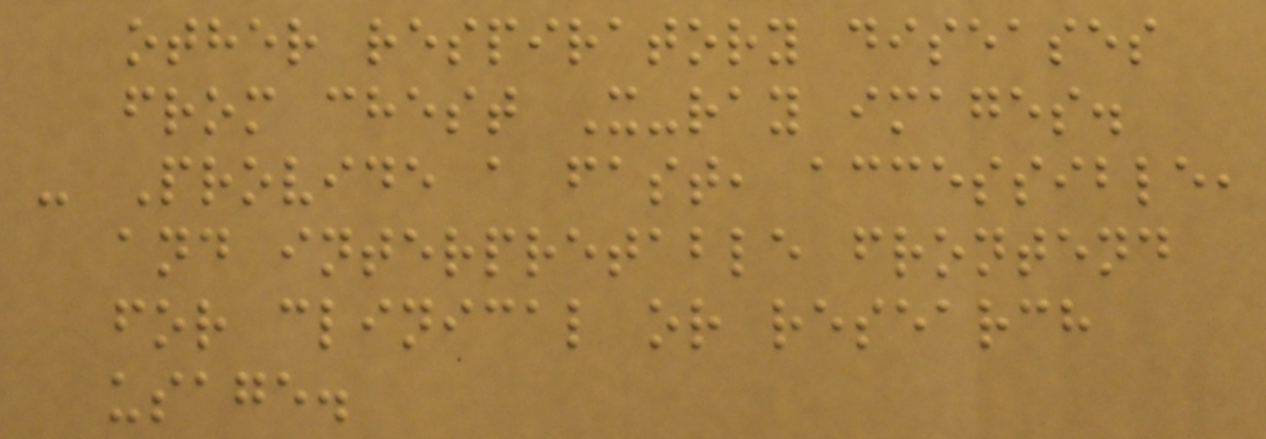other respiratory diseases
from chest X-ray images.
- Provide a fast, accessible,
and interpretable frontend
for clinical or research
usage.
